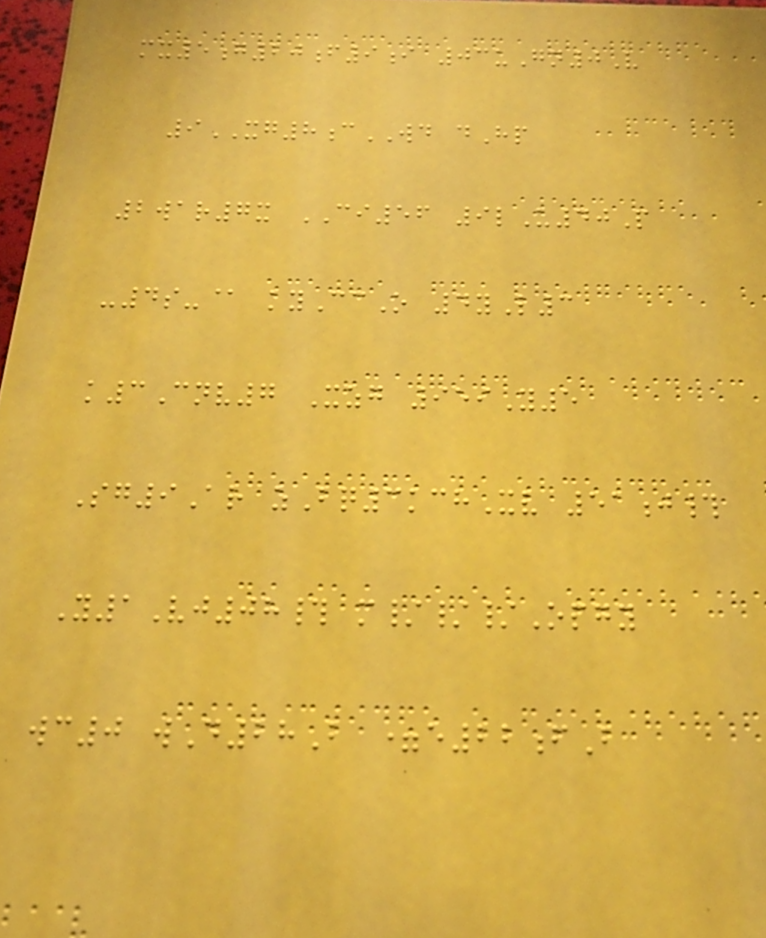mx5g20f9i 03uGn0V
9XG8cWD dHp
2war7x CI56 9lU40P
-4s-@ kyCcO 4yL3
k3Cnv7 Xzg 959Y5
Sg9Ar zBq3kchXv 51j#
Y1Vj08# m///Opgy
wc0 wD28B =e22fB
